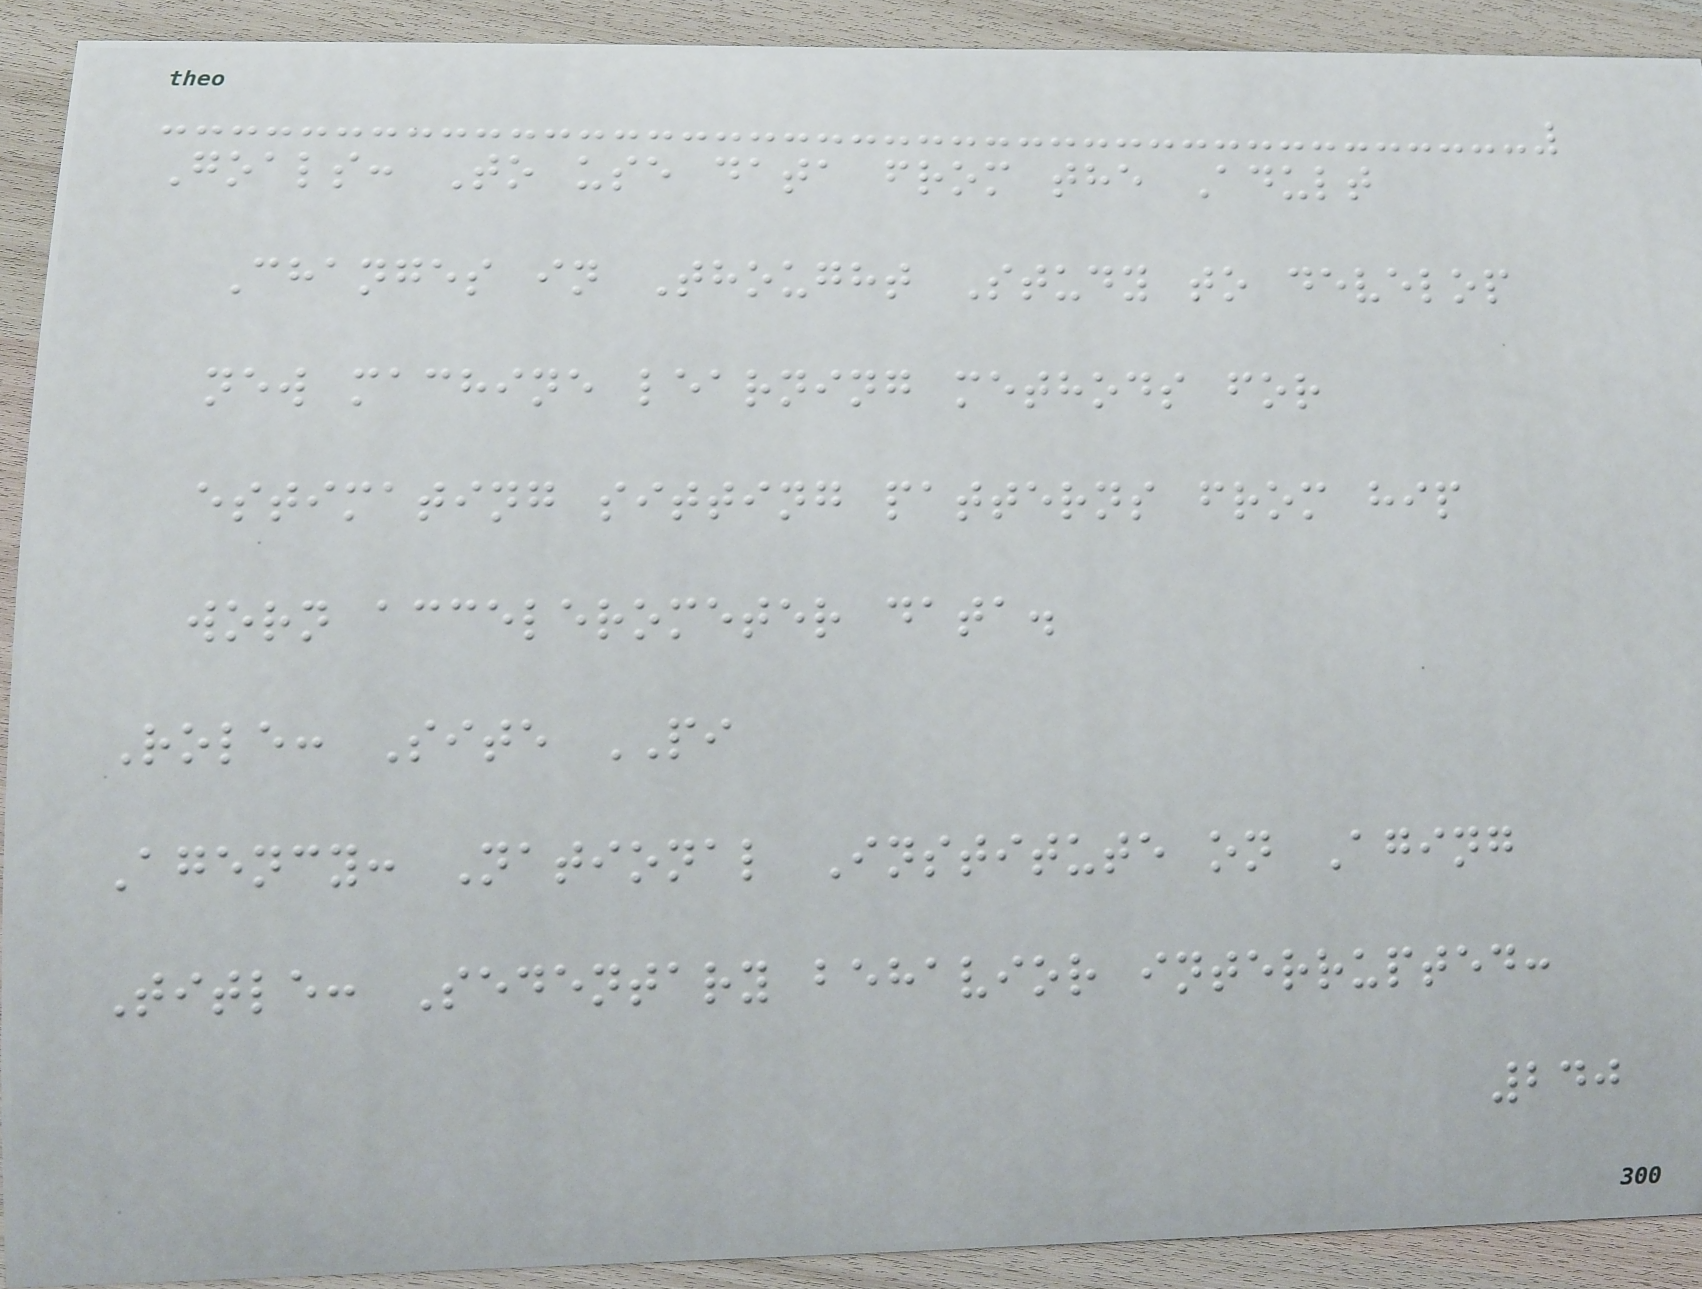Goals: To use data from the Adult
Changes in Thought Study to develop
new machine learning methods for
estimating sitting patterns from hip
worn accelerometer data.
Role: Site PI
Agency: National Institute on Aging
Title: Sedentary behavior interrupted:
240
